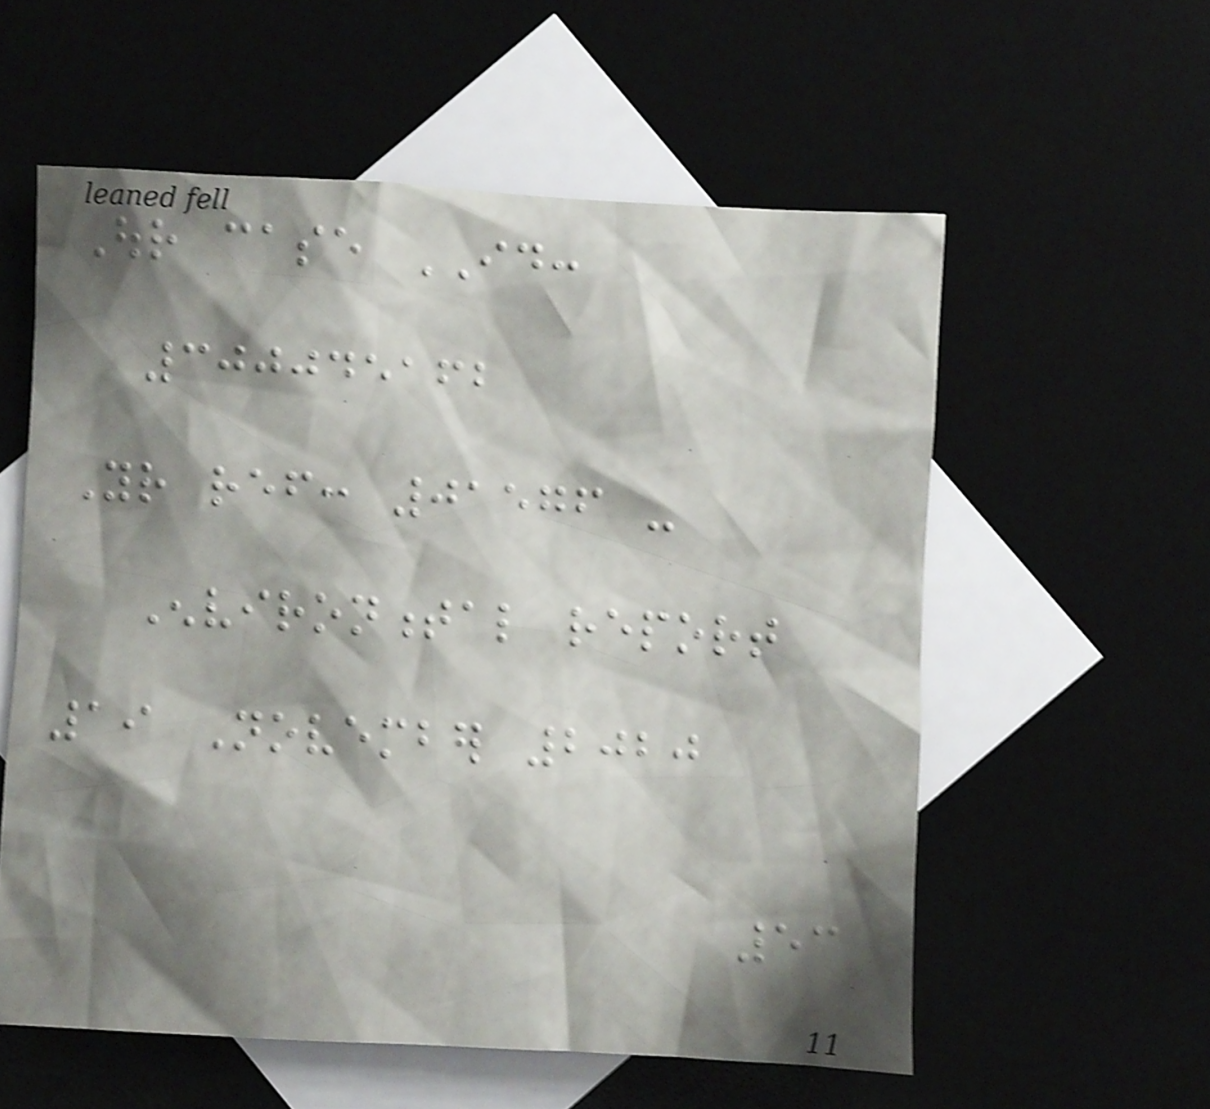Our case ID:
300045162
Your ref: 01576 -
Environmental report
19 November 2020
53
